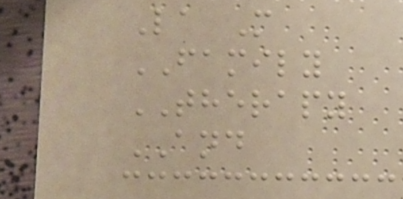La M
FAMILY
THERAPY
AND
